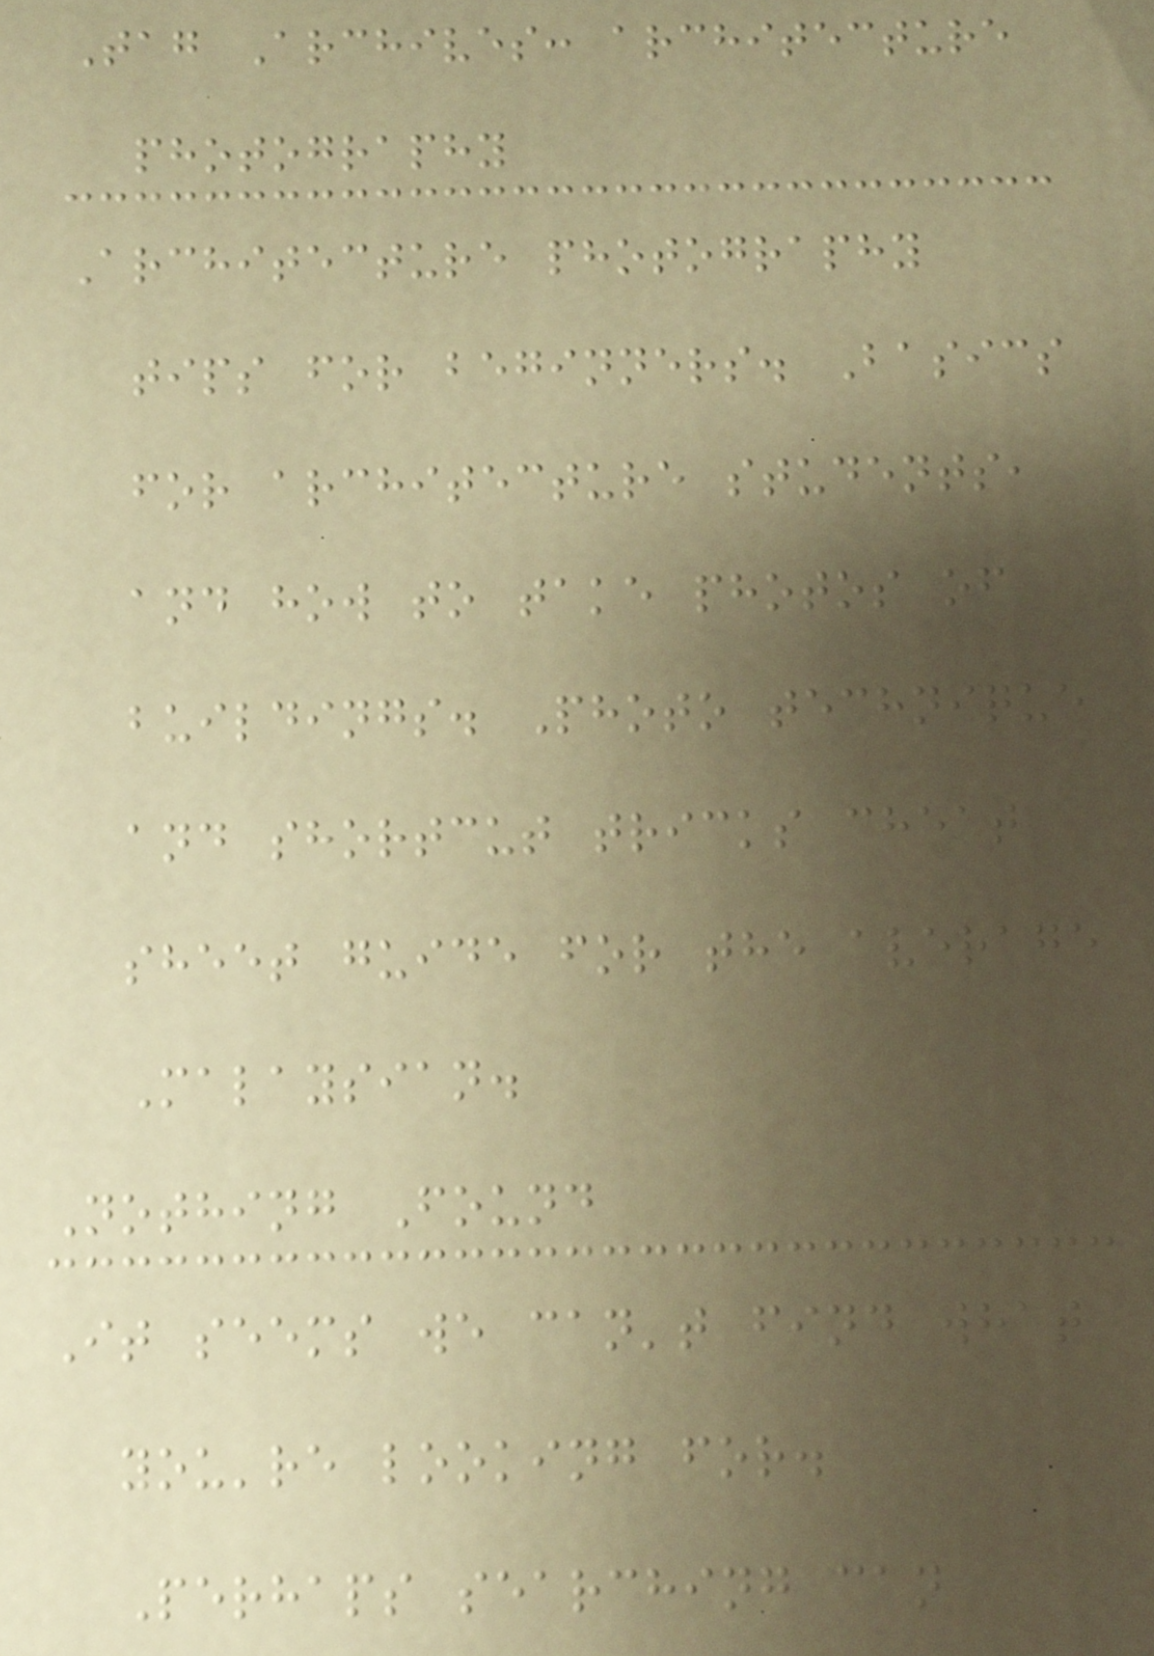Tag Archives: architecture
photography
Architecture photography
tips for beginners. Basics
for architecture students,
and how to take photos of
buildings. Photo technique
and shortcut tricks cheat
sheet guide for the average
Malaysian.
Nothing Found
It seems we can't find what
you're looking for.
Perhaps searching can
